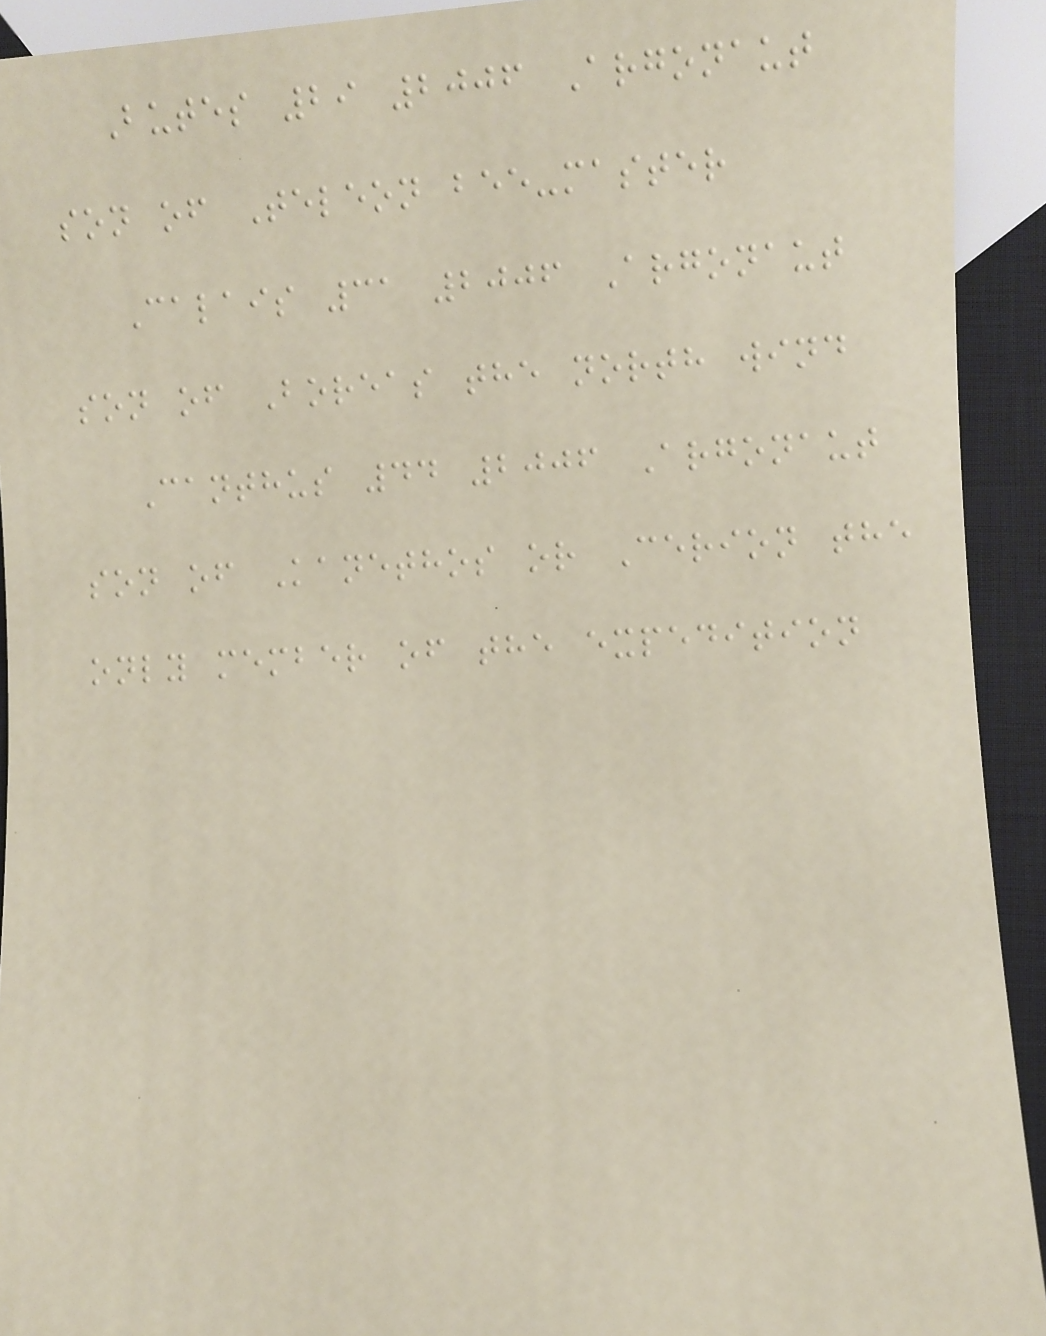Butes 29 2006 Argonaut
son of Teleon bee-master
Calais 31 2006 Argonaut
son of Boreas the north wind
Canthus 44 2006 Argonaut
son of Kanethos or Cerion the
only member of the expedition
